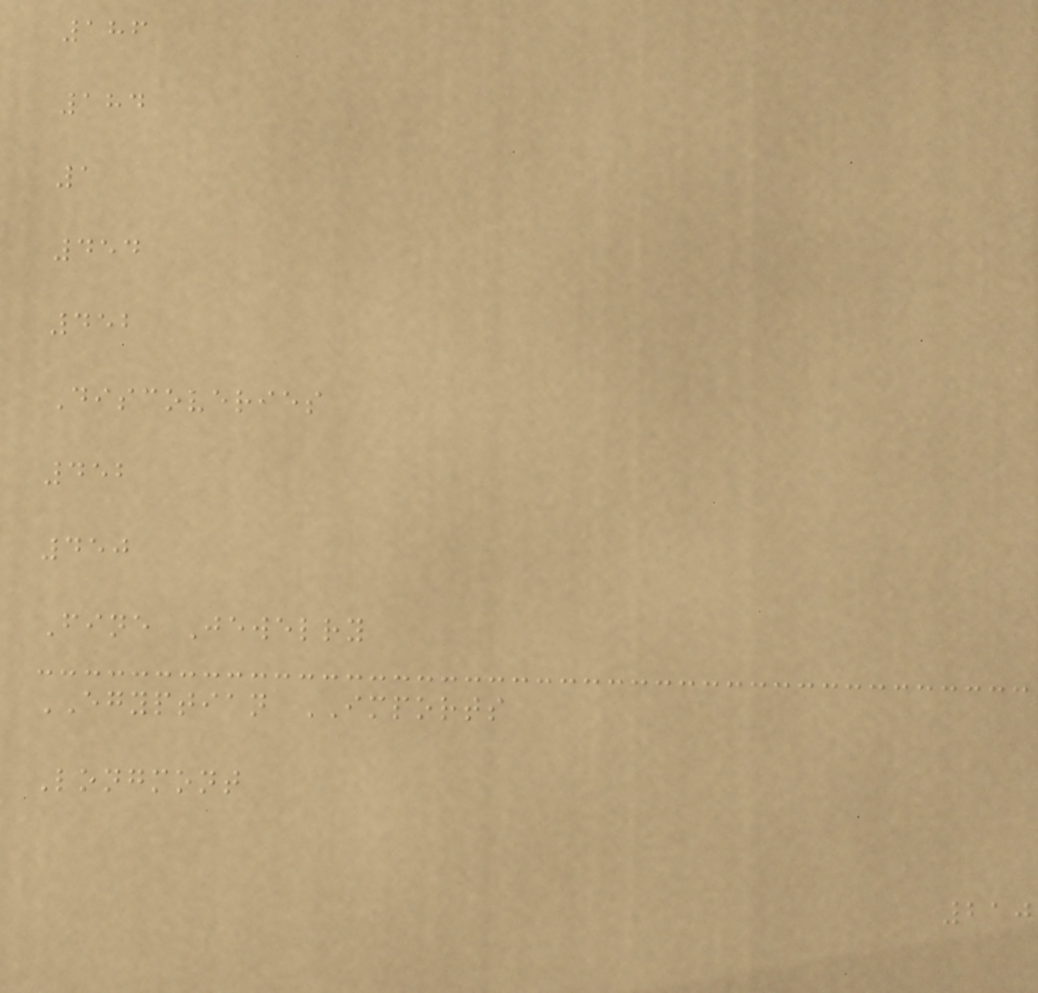186
184
1
454
452
Discoveries
452
450
Fine Jewelry
EGYPTIAN IMPORTS
Longmont
210
